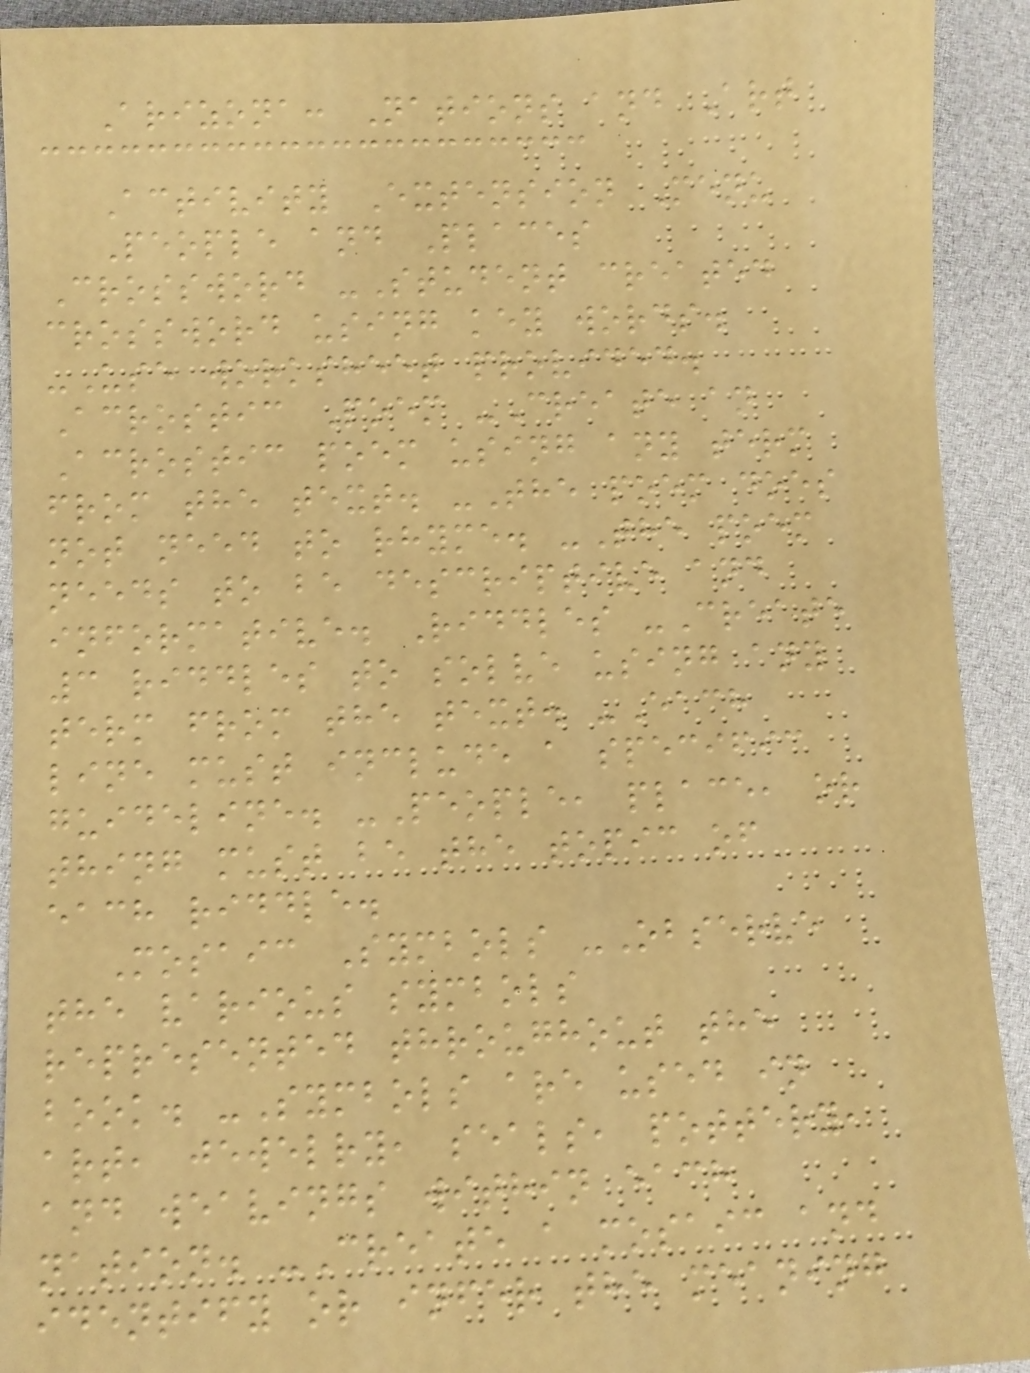Arizona: Nations and Art
Activity Extension Menu
People and Places
Crossword -Student created
crossword using key words.
-Use worksheet provided.
Acrostic Poem -Create an
Acrostic poem using any term
from the text. -The poem does
not need to rhyme. -The poem
needs to be descriptive and
informative. Riddles -Create
3 riddles to solve using any
term from the text. -Each
line must include a specific
guideline. -People, place, or
thing must be the topic of
each riddle.
Mosaic Symbols -Observe
the various symbols
represented throughout the
book. -Symbols are used in
art, jewelry, seals, pottery,
and weavings within each
nation. -Create a mosaic and
identify or infer the meaning
